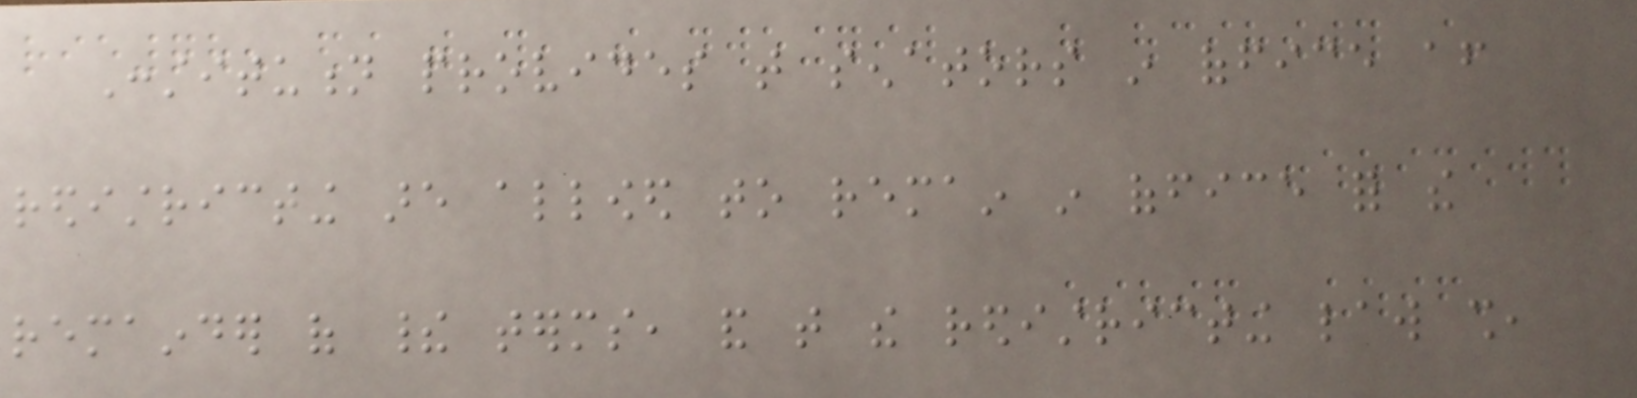Constitution provides that senators in office after
redistricting are allowed to remain in office for the
remainder of their terms, and that the redistricting law shall,
